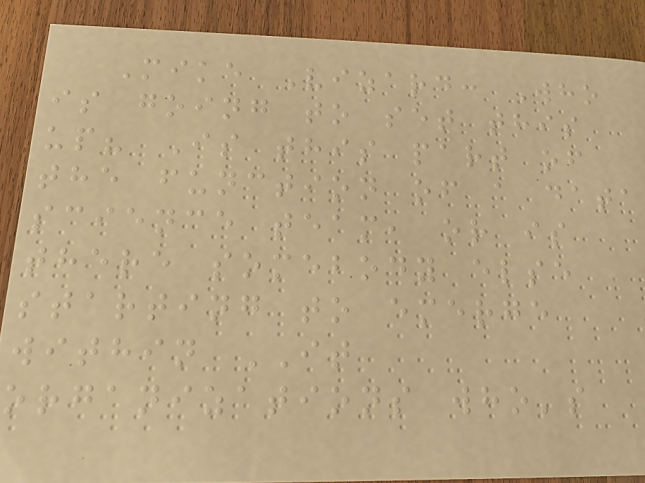Mike Vizard: Who
is going to set this
up? Is this part of
the function of a data
science team, or is
there somebody else
starting to emerge
within IT
organizations who's
